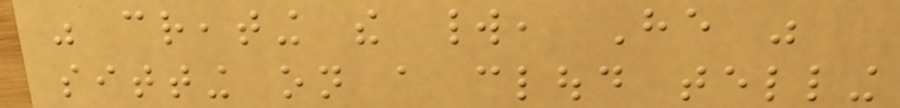was creating the world, He was
sitting on a cloud telling
